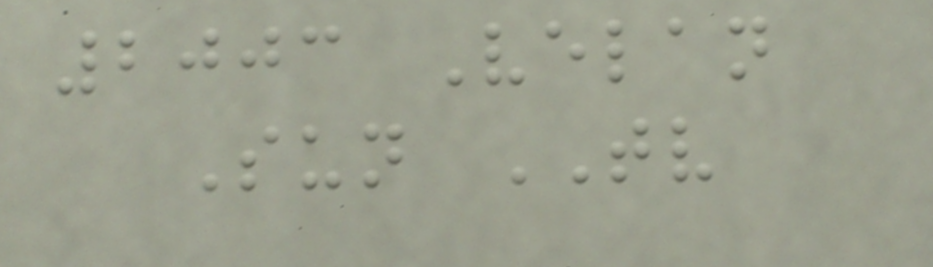2003 Velan
Sun TV
